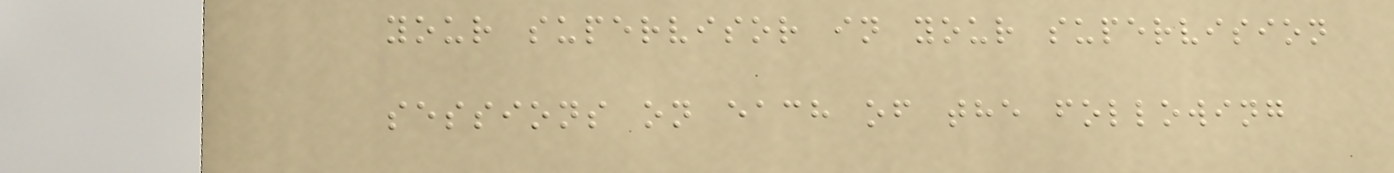your supervisor in your supervision
sessions on each of the following
